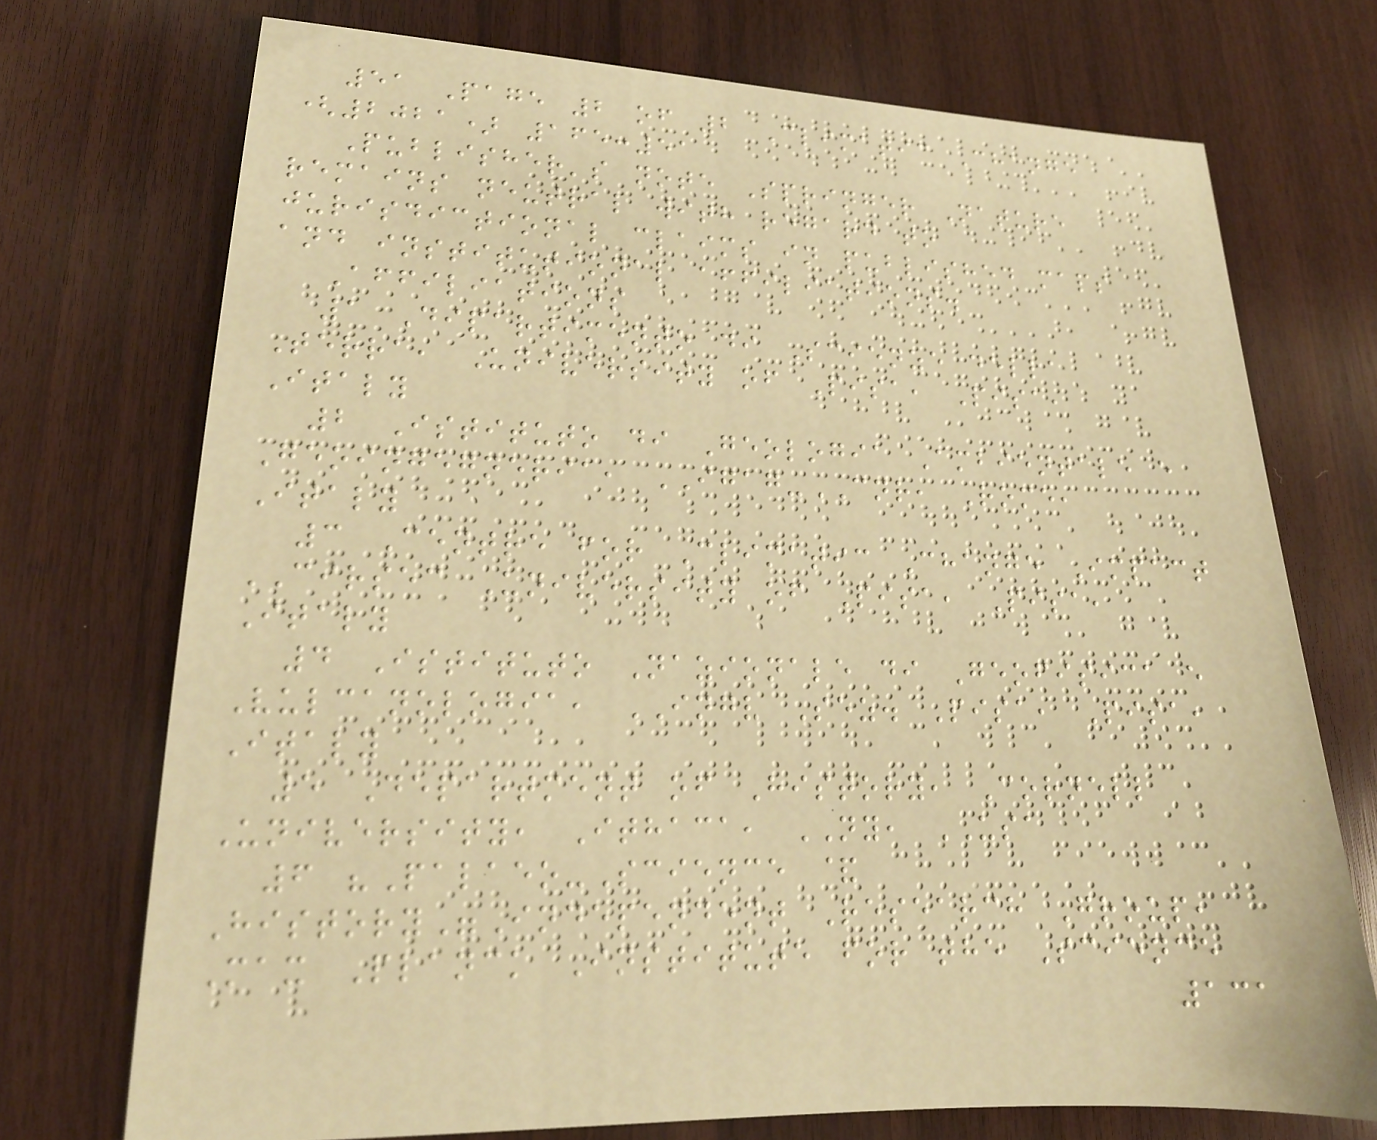51 Page 2 of 2 Climatic Change
(2021) 165:51
Publisher's note Springer Nature
remains neutral with regard to
jurisdictional claims in published maps
and institutional affiliations.
Affiliations
1 Dipartimento di Scienze della
Terra, University of Pisa, Pisa,
Italy
2 Istituto di Geologia Ambientale e
Geoingegneria, IGAG-CNR, Rome,
Italy
3 Centre for Climatic Change Impact
CIRSEC University of Pisa, Pisa,
Italy
4 Istituto Nazionale di Geofisica e
Vulcanologia, INGV Sez. Pisa, Pisa,
Italy
5 Department of History, Cornell
University, Ithaca, NY, USA
6 "Palaeo-Science &
History"Independent Research Group,
Max Planck Institute for the Science
131
